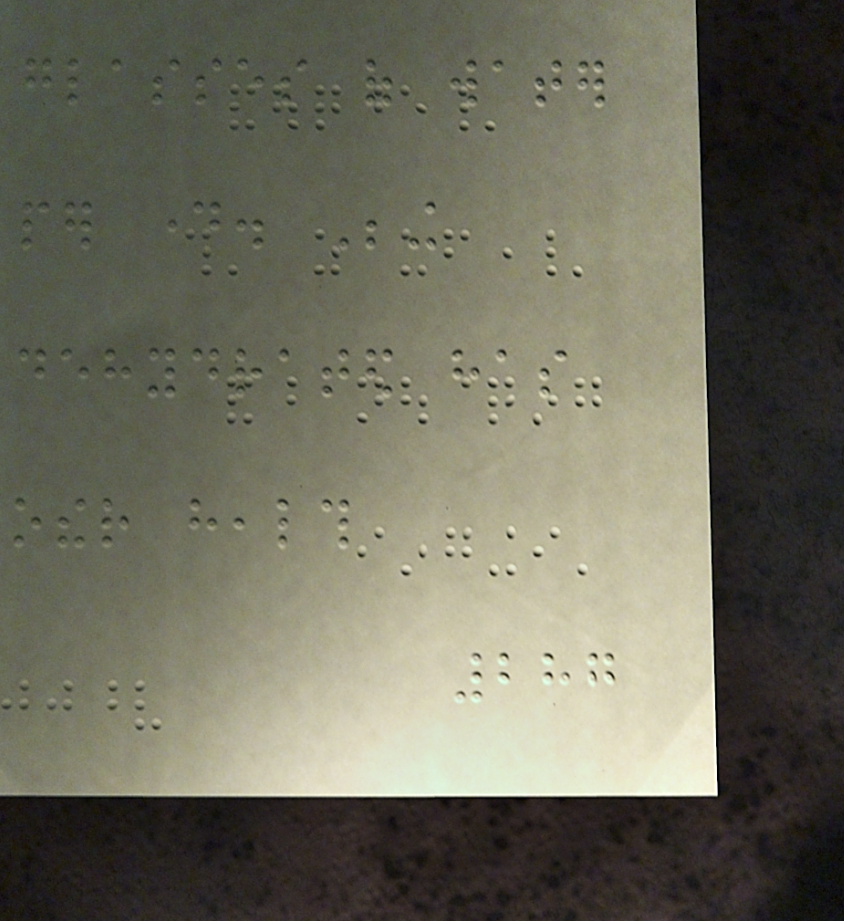glasses of water
per day. Being
dehydrated has
other health
287
